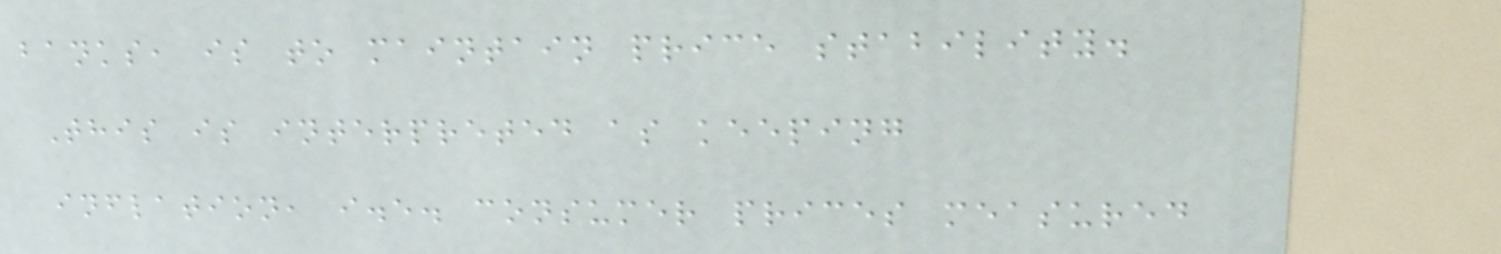banks, is to maintain price stability.
This is interpreted as keeping
inflation, i.e. consumer prices measured
